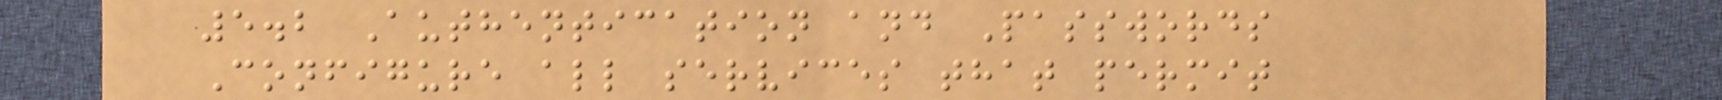5.2 Authentication and Passwords
Configure all services that permit
